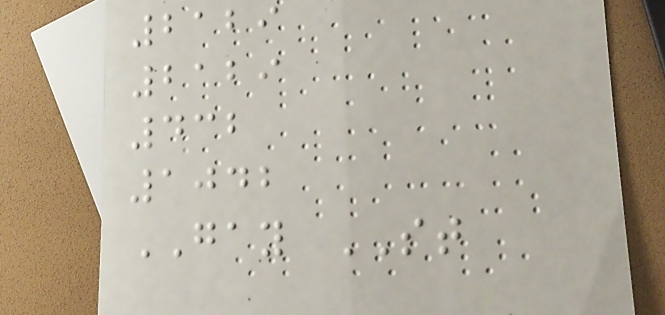2129
2129
432
1042
GAY ST
